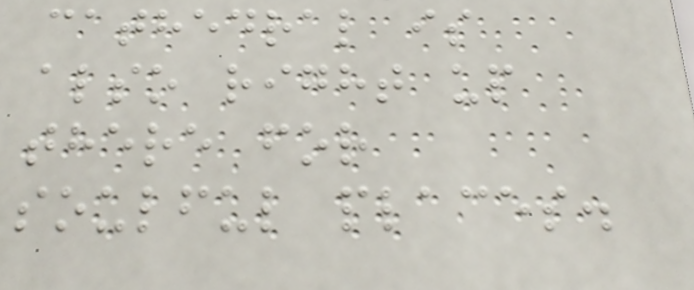cathedral is
also right up
there for
soulful places.
